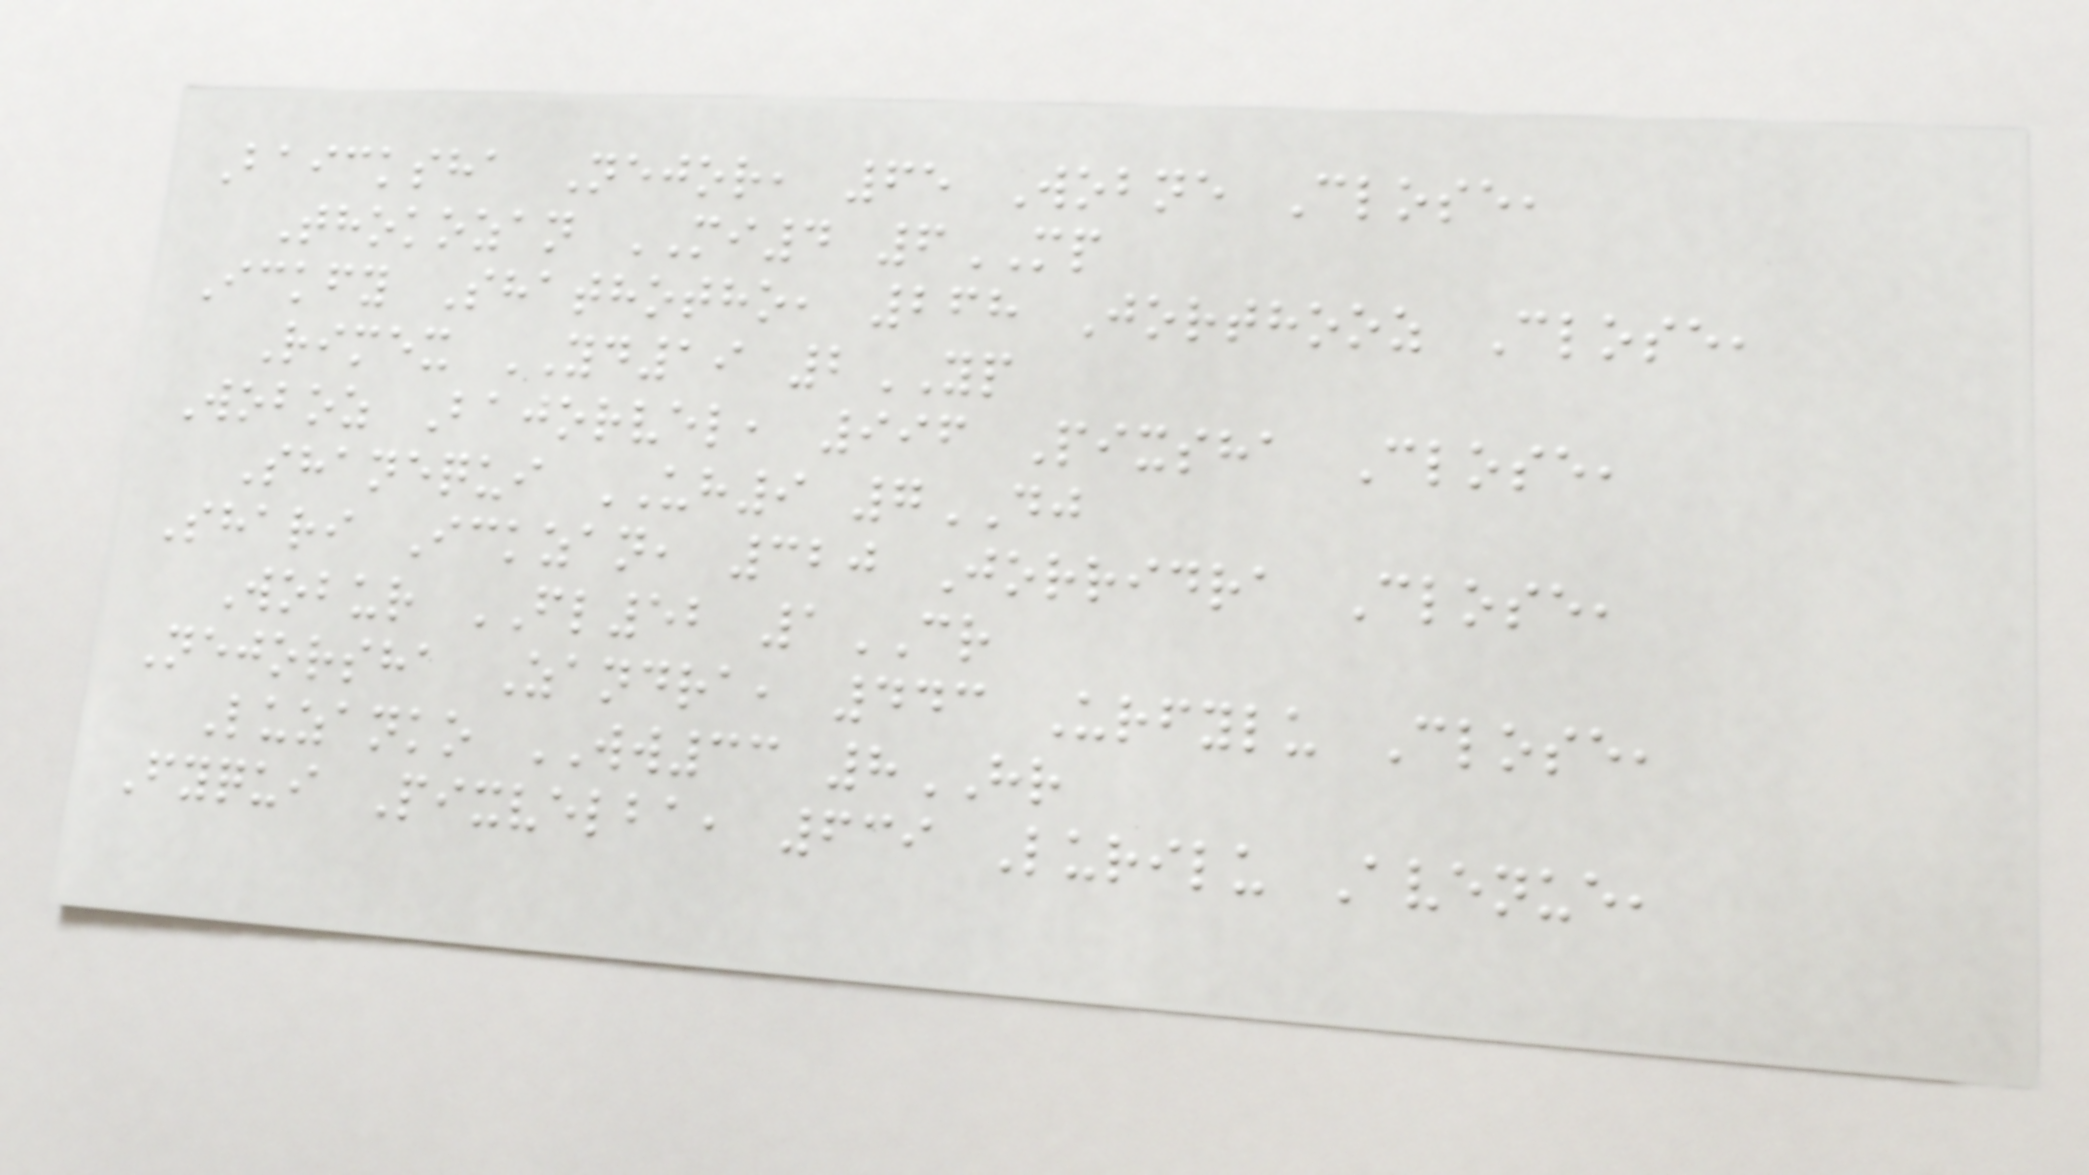Baicksha Nejor, 65 Wobne Close,
Thokozan MI4 6MP
Ickfy Shathotho, 268 Jorthooz Close,
Rimex YD19 2YP
Woboz Bajorvel, 996 Pixsha Close,
Shanequi UH9 7DJ
Shari Ickzan, 320 Jorridra Close,
Wobur FL52 1CR
Nejorsha Zandra, 443 Urfylu Close,
Luzanko WW33 8HR
Fyqui Pixvelba, 639 Lurilu Avenue,
